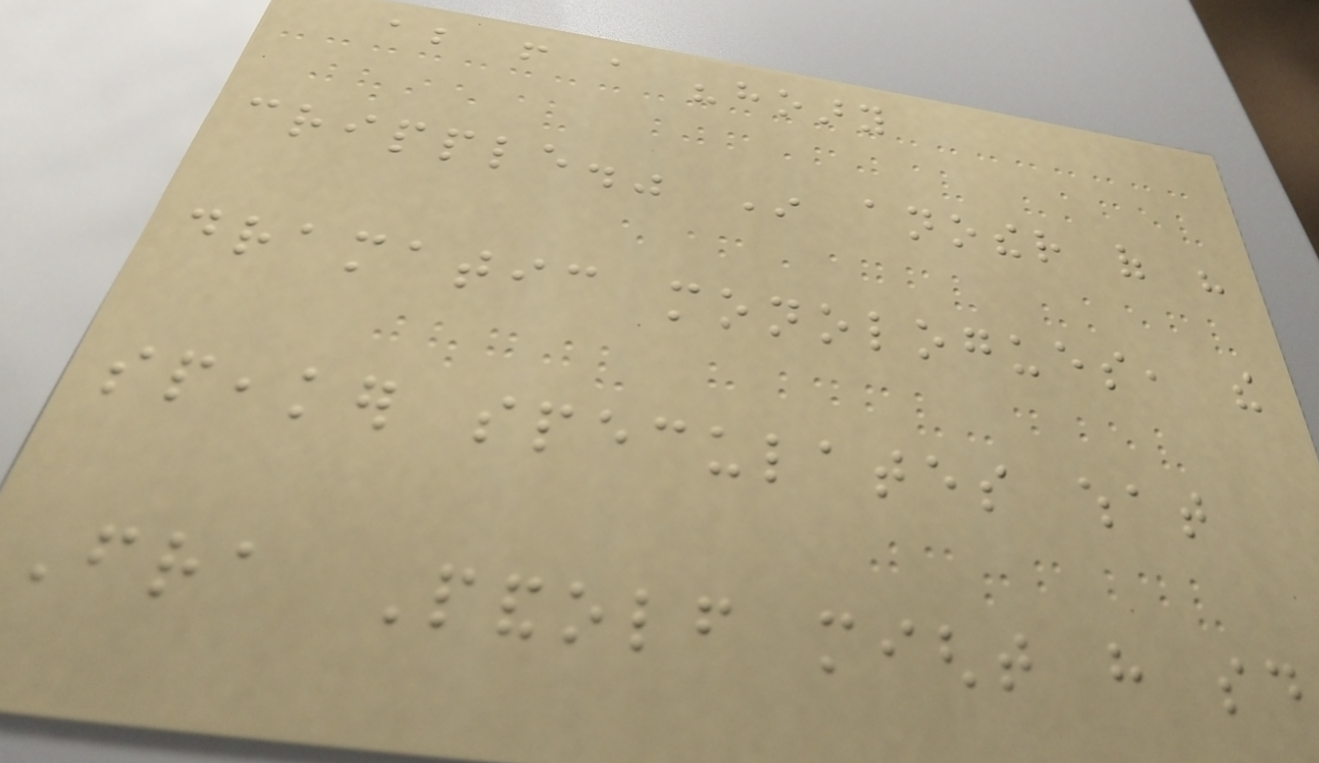about from a "hoary
cripple." In another of his
dramatic monologues, the
speaker speculates what
Fra Pandolf might have said
